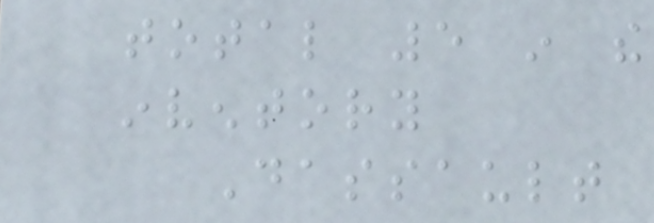total 5 in the
inventory
Dassault
